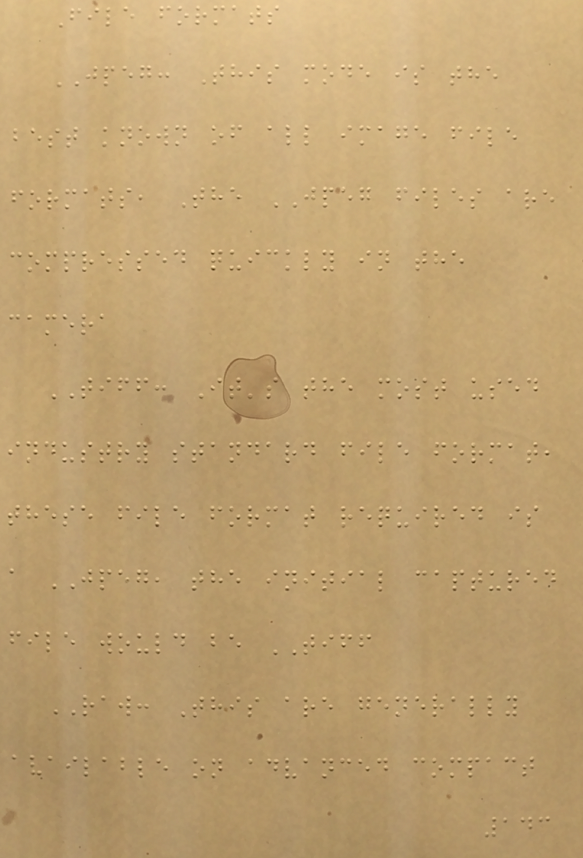File formats
JPEG: This mode is the
best known of all image file
formats, The JPEG files are
compressed quickly in the
camera
TIFF: It's the most used
industry standard file format,
these file format required is
a JPEG, the initial captured
file would be TIFF
RAW: This are generally
available on advanced compact
143
